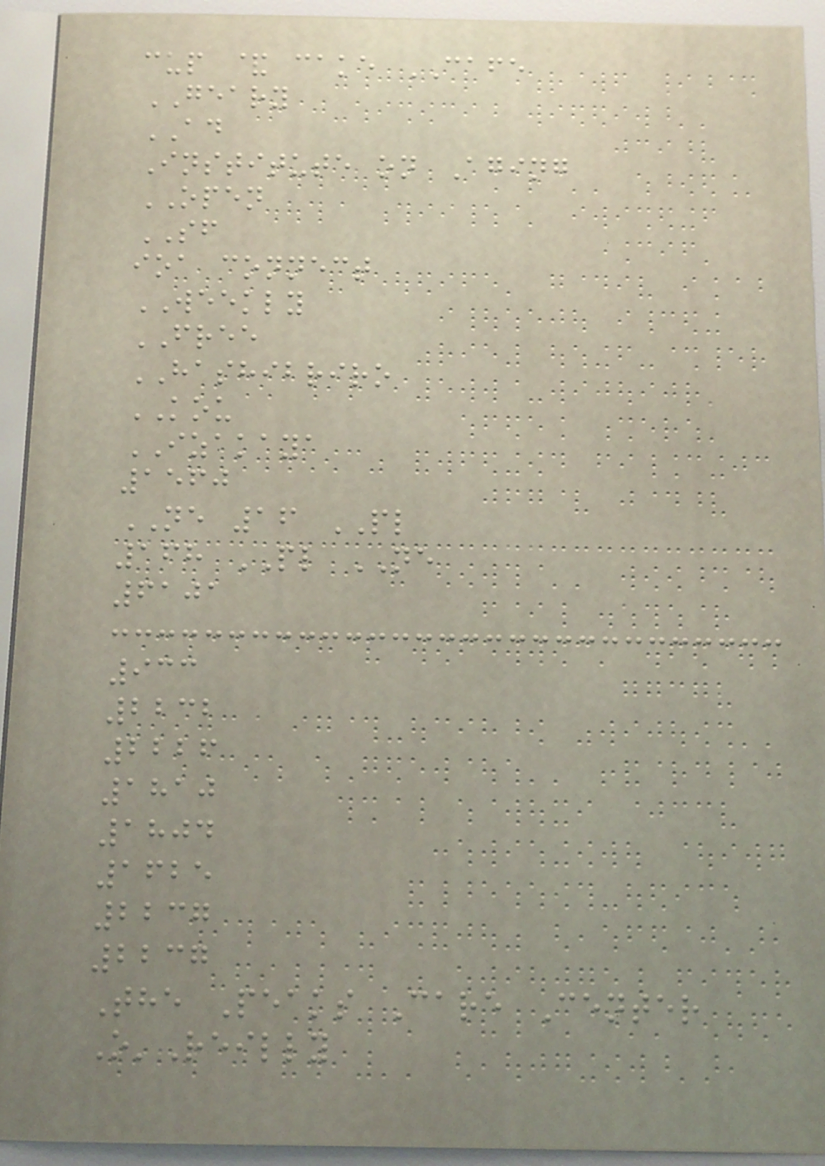cup & cake CAFE
GEARY
AD
Institute on Aging
OPEN
SF
ioa connect
WEEKLY
FREE
HASHIBRIRO
KOU
IZAKAYA
1560
NE 16 PL
168 PL NE
6101
933
2232
2226
1810
1804
1625
2237
2237
The Peaks Care Center
O'Reilly
